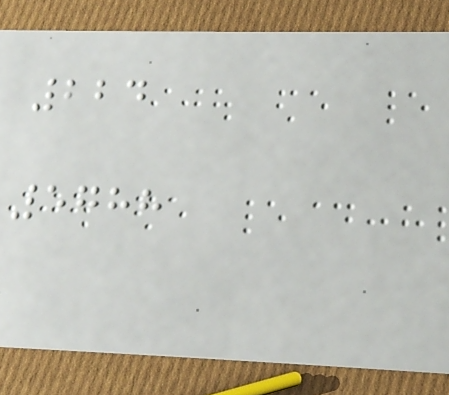224
5788
